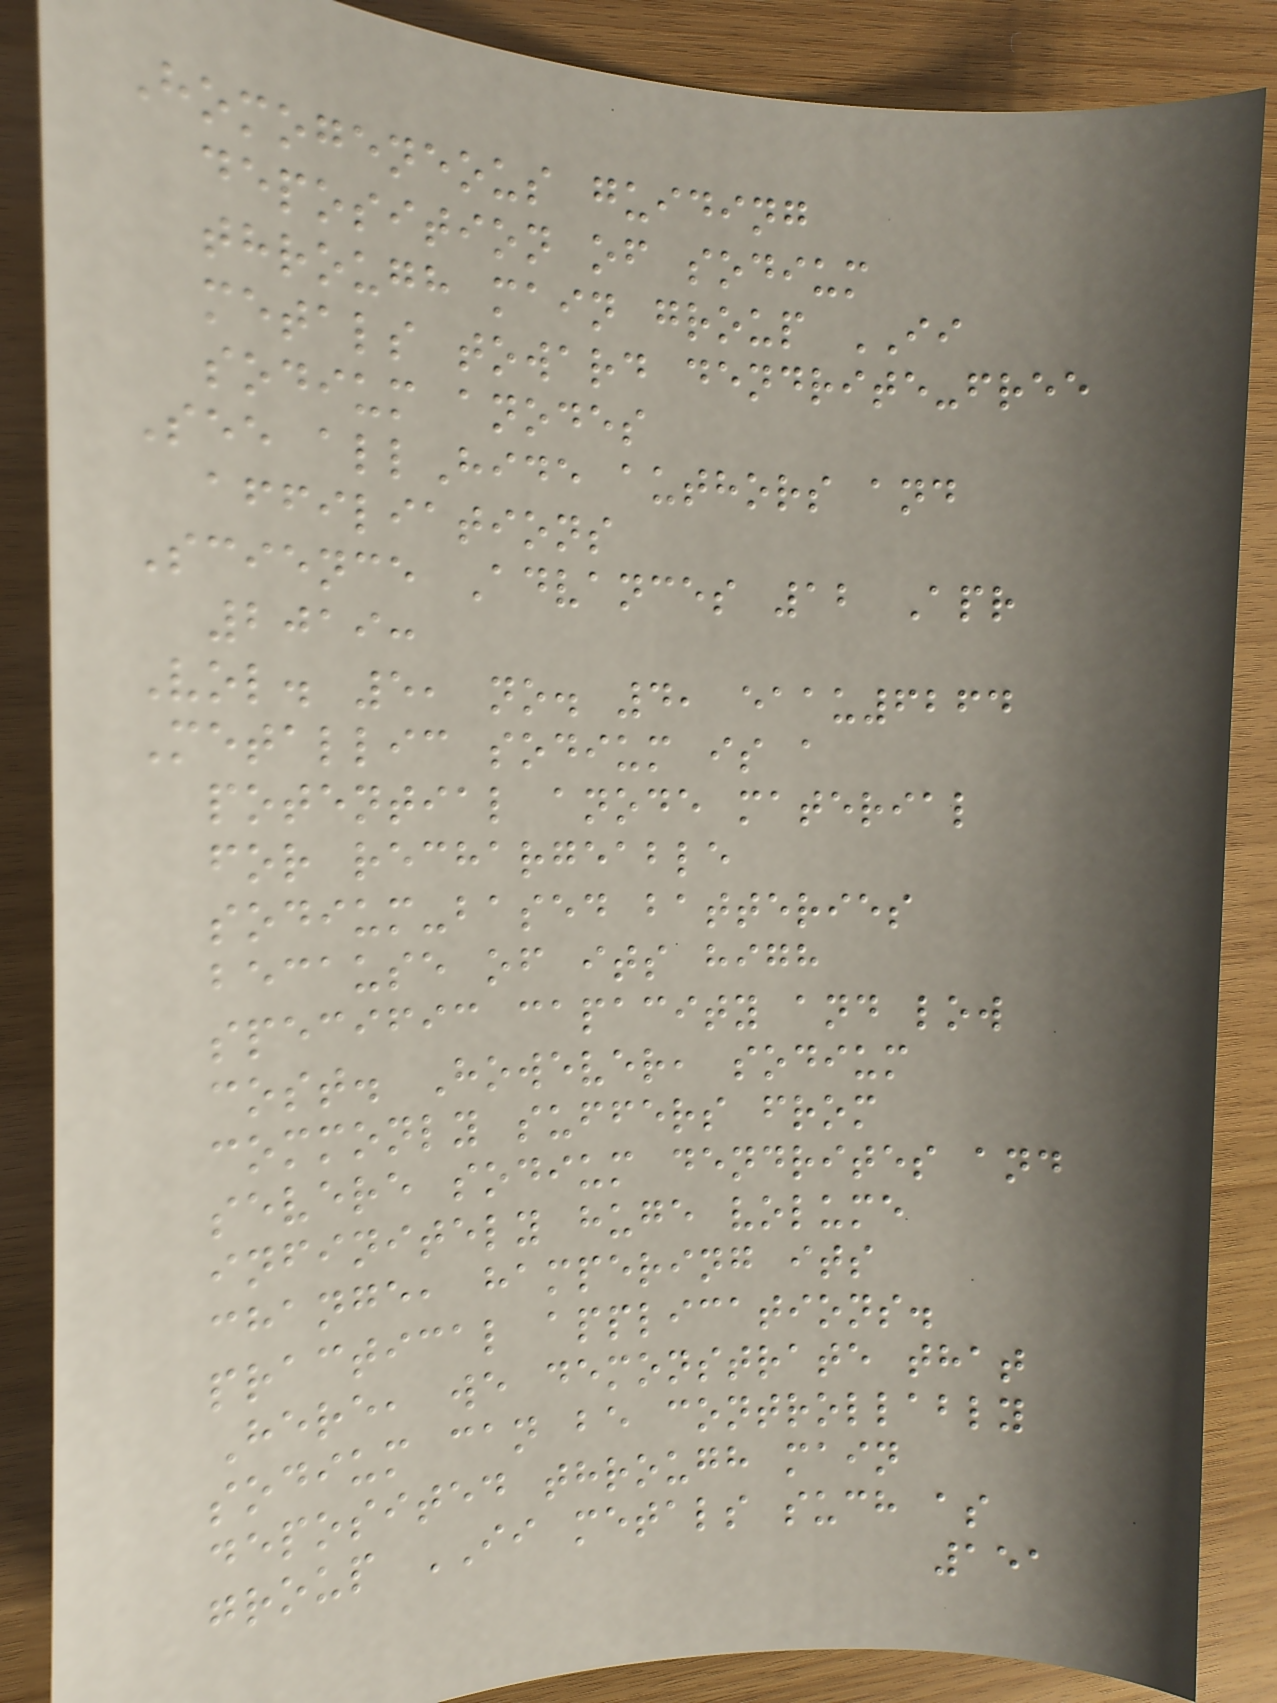Homogeneous guiding
deposition of sodium
through main group II
metals toward dendrite-free
sodium anodes
See allHide authors and
affiliations
Science Advances 12 Apr
2019:
Vol. 5, no. 4, eaau6264
Metallic sodium is a
potential anode material
for rechargeable
sodium-based batteries
because of its high
specific capacity and low
cost. However, sodium
commonly suffers from
severe sodium dendrites and
infinitely huge volume
change, hampering its
practical applications.
Here, we demonstrate that
sodium can be controllably
deposited through main
group II metals such as
151
